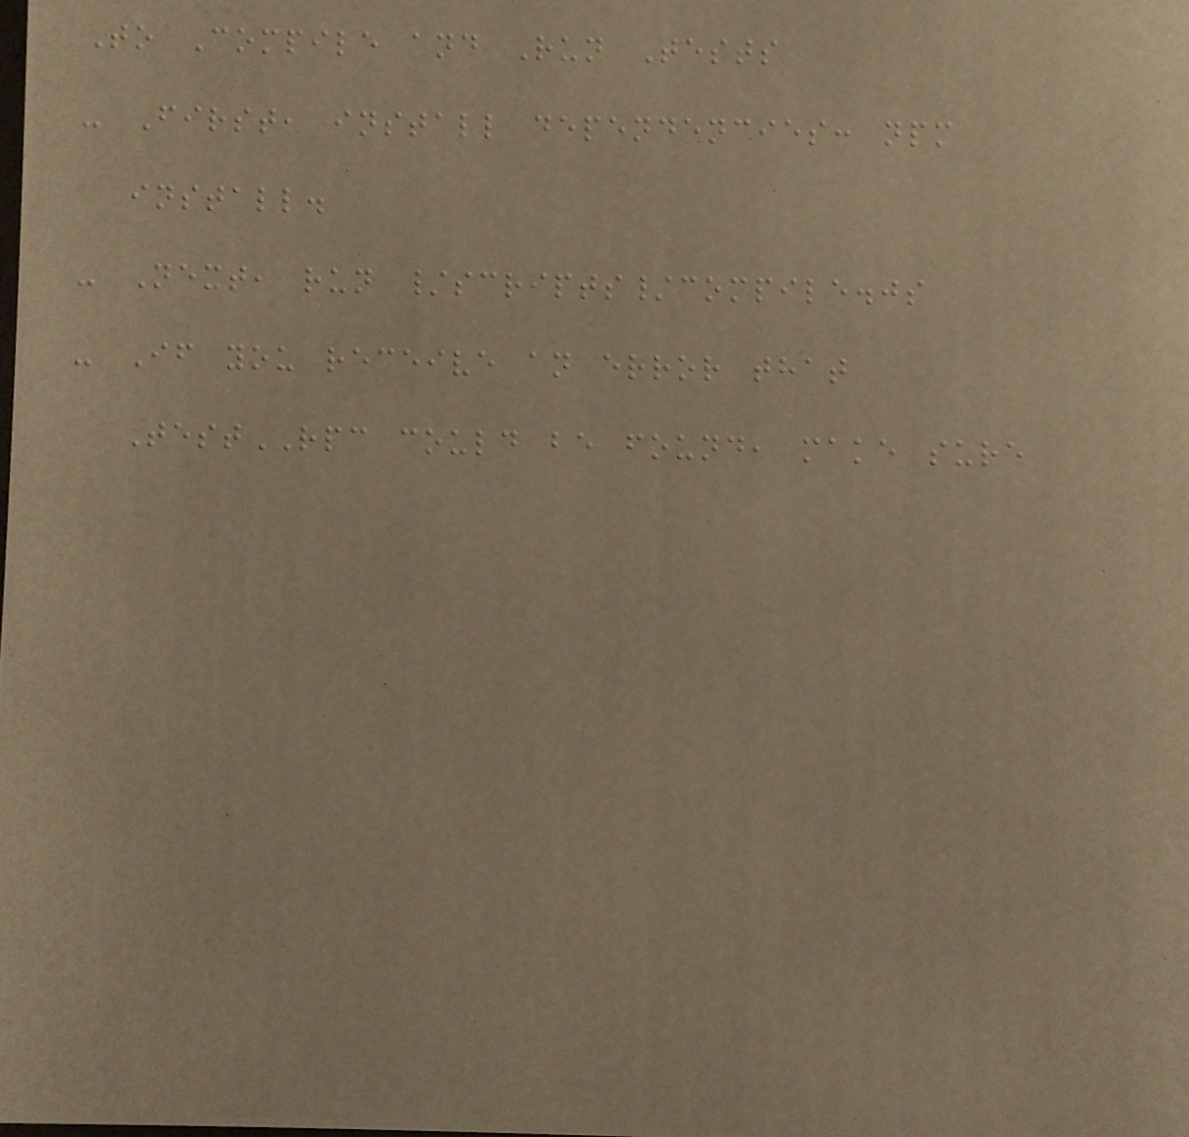To Compile and Run Tests
- First, install dependencies: npm
install.
- Next, run /scripts/compile.js
- If you receive an error that
TestRPC could be found, make sure
